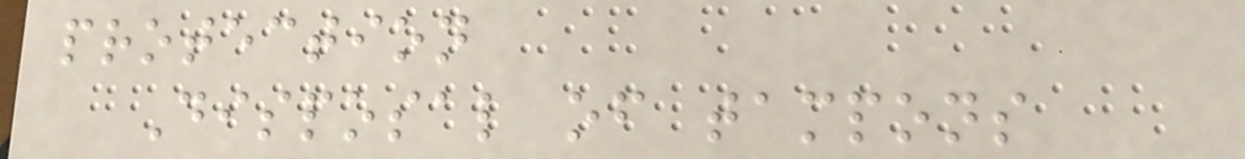protection
Disposal of tampons
